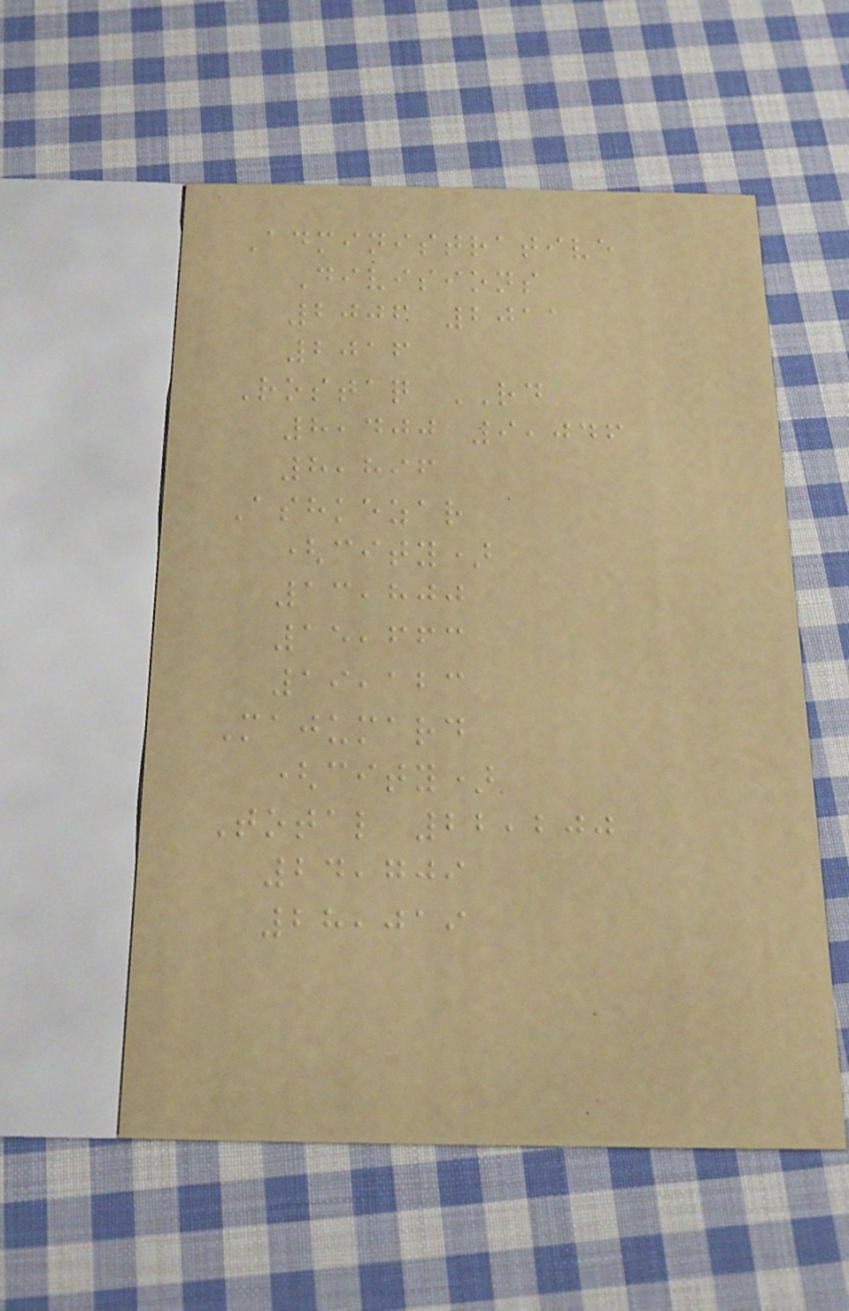Administrative
Divisions
2006 2011
2016
Rostaq RD
8,400 9,046
8,896
Ashkezar
(city)
13,800
15,663
19,123
Majumard
(city)
Total 22,200
24,709
28,019
